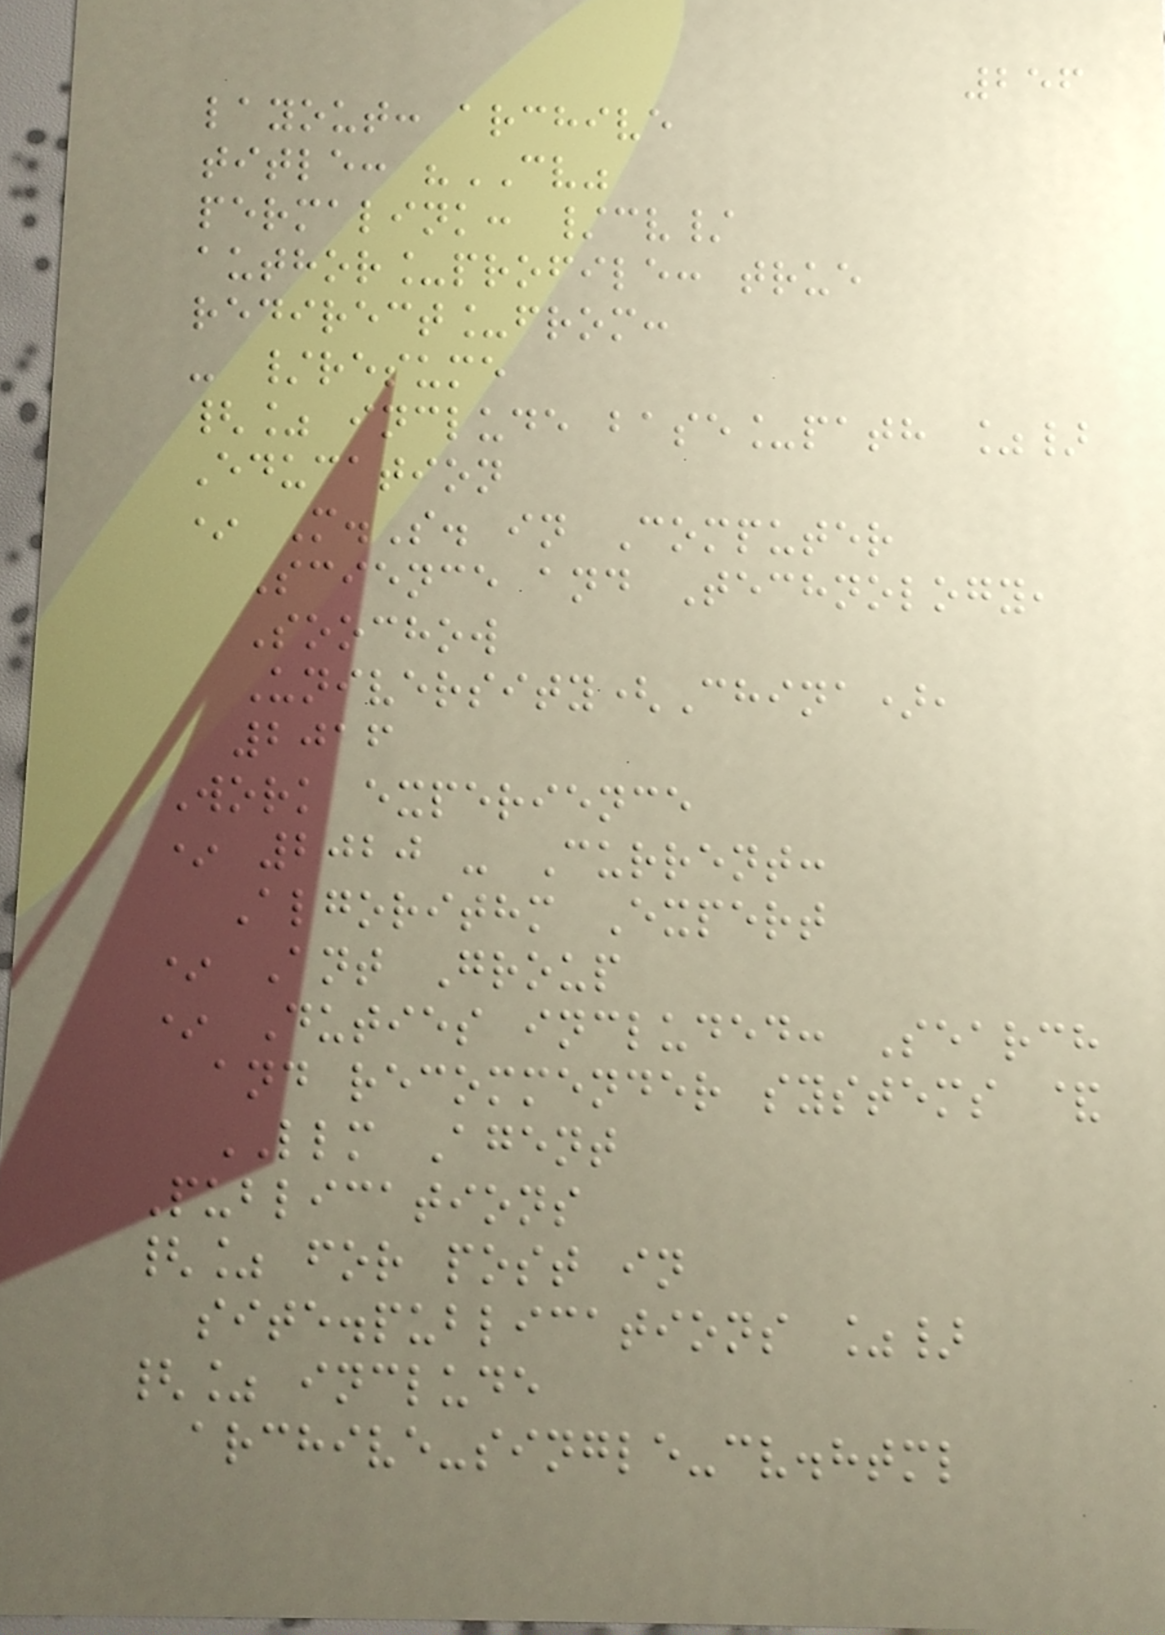256
layout: archive
title: "CV"
permalink: /cv/
author_profile: true
redirect_from:
- /resume
{% include base_path %}
Education
* M.S. in Computer
Science and Technology,
Soochow
University(China),
2016
Work experience
* 2020 - Current:
Algorithm Expert
* Ant Group
* Duties included: Search
and recommender systems &
LLM Agent
Publications
{% for post in
site.publications %}
{% include
archive-single-cv.html
